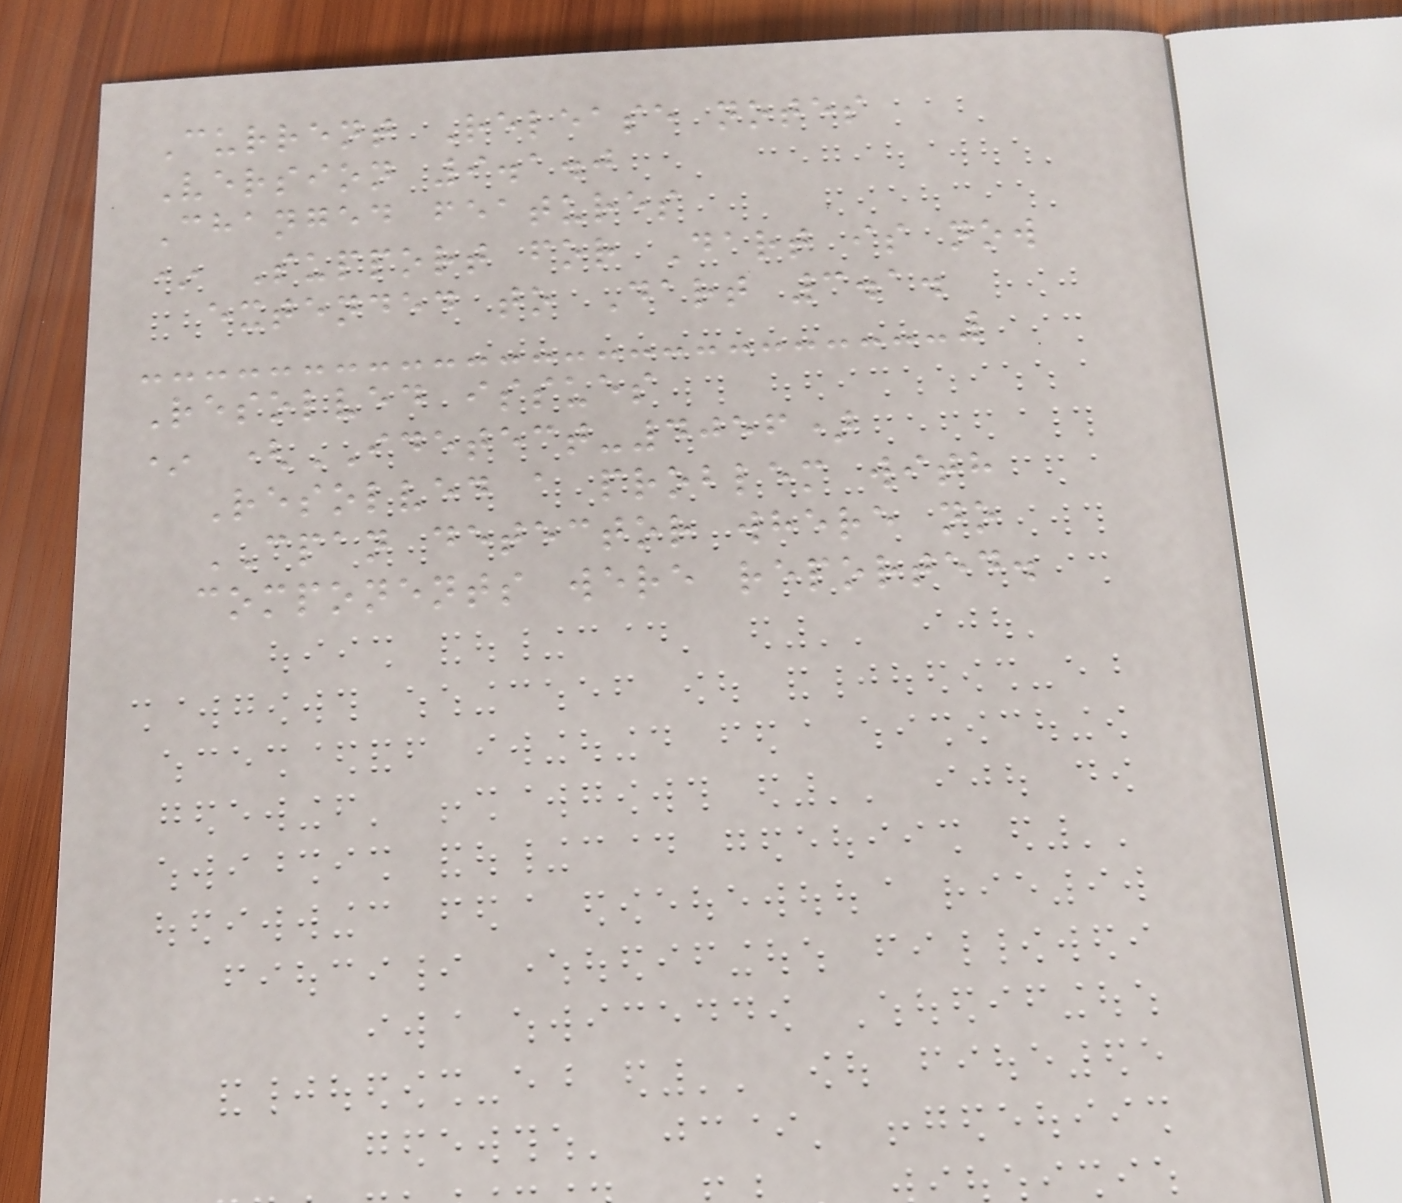Current Release notes
Version 9.1.0
Changed features
* Support for Dart is now
extended to Dart 3.1.
Resolved issues
* (IDETECT-4056)
Resolved a problem with
CPAN detector where no
components were reported.
